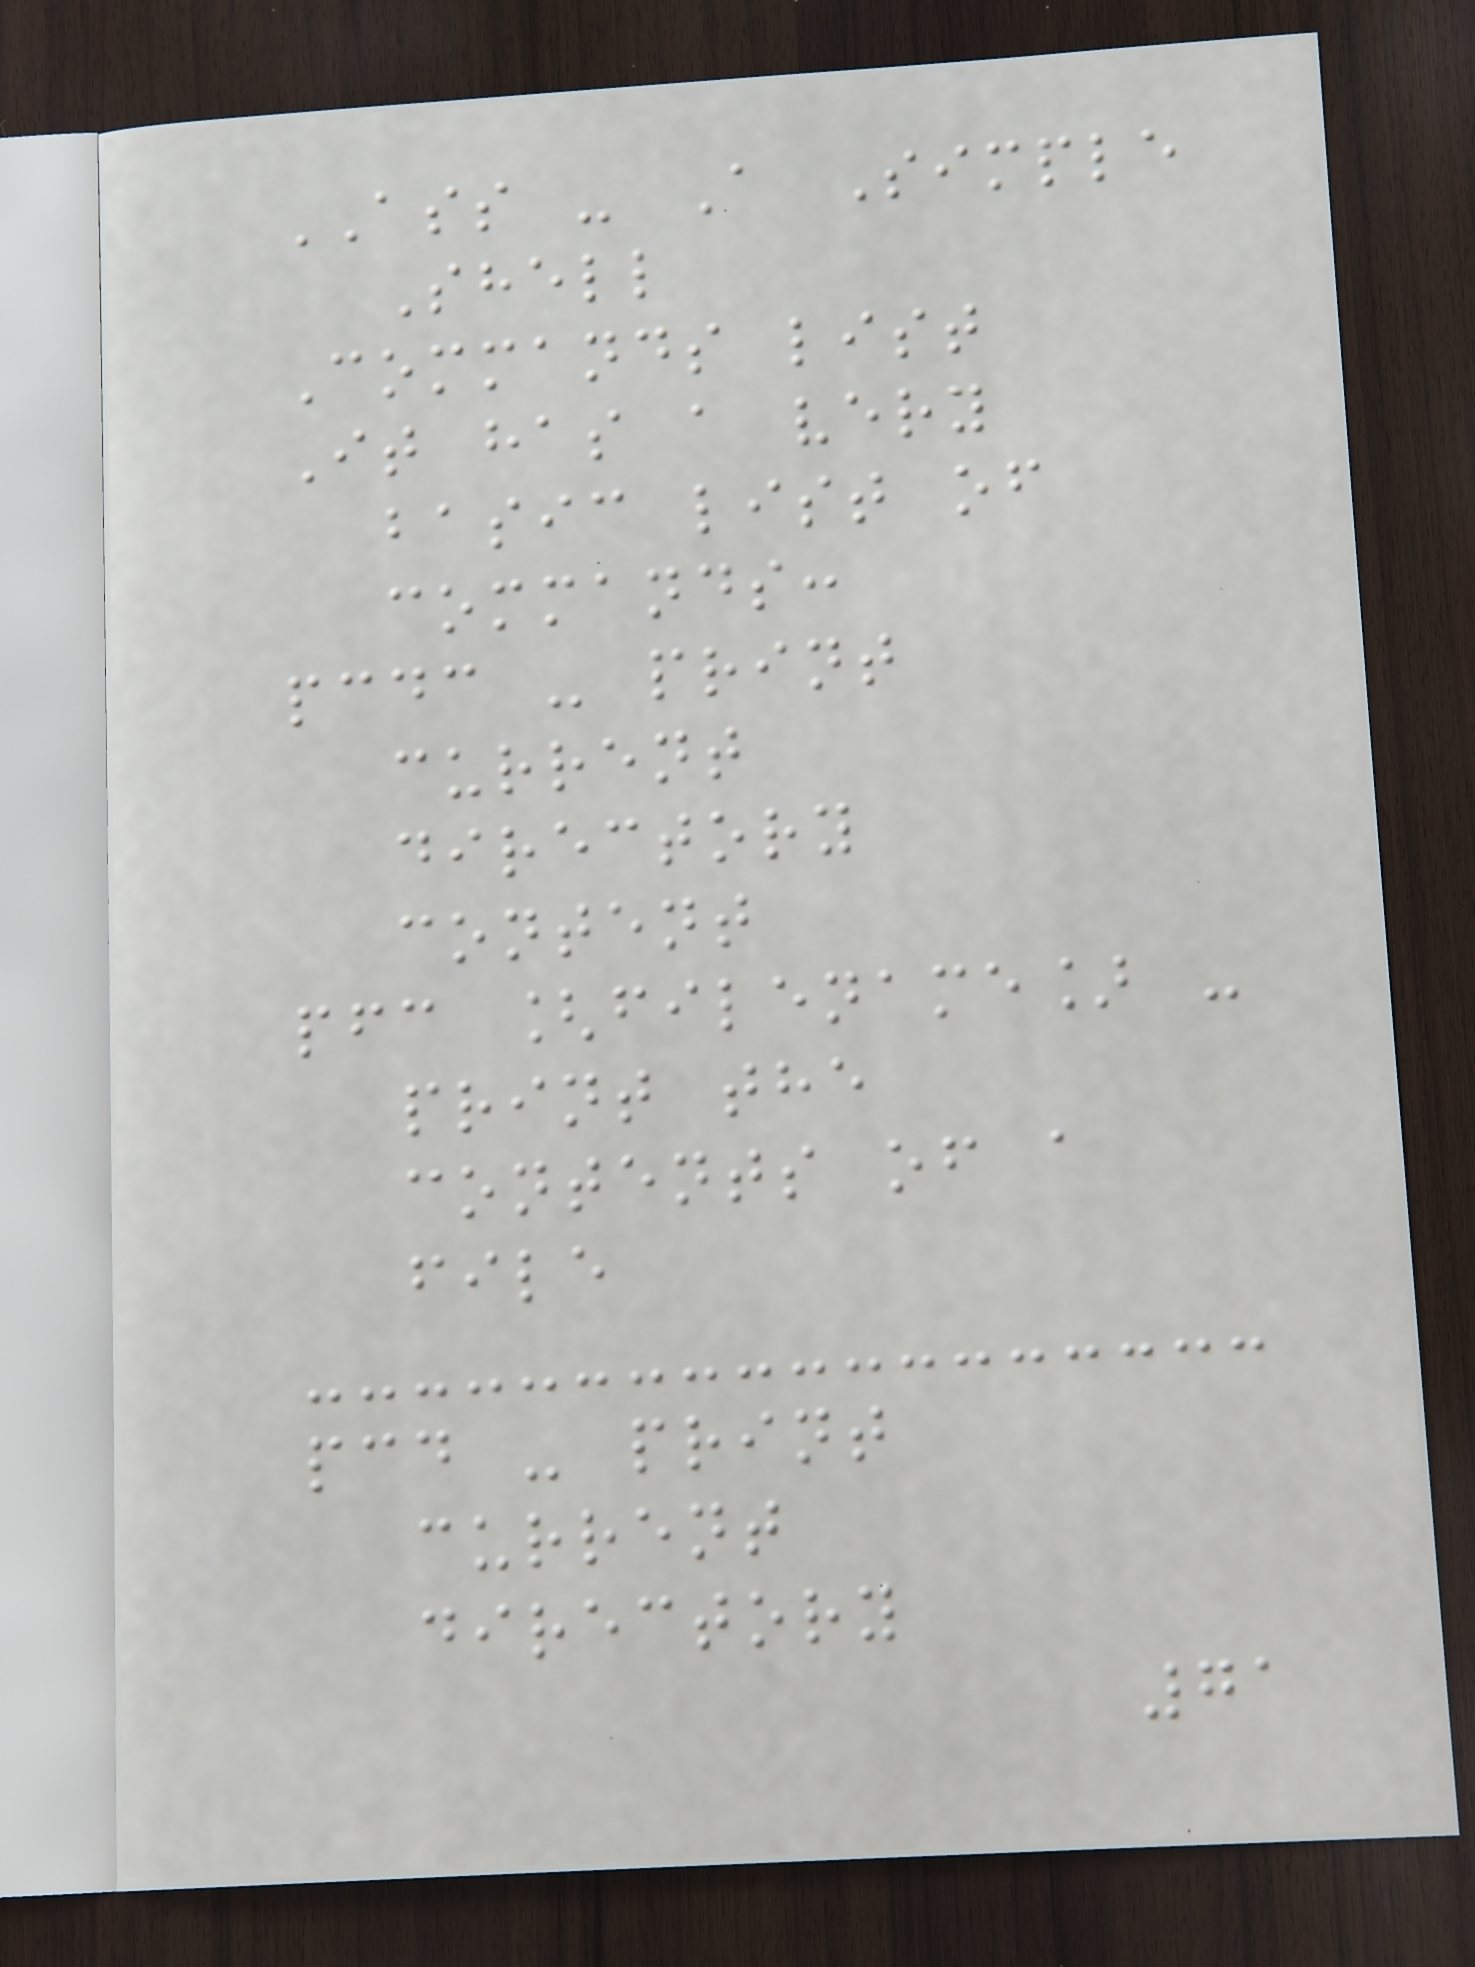ASS - A Simple
Shell
Commands list
It has a very
basic list of
commands:
pcdc - print
current
directory
content
pfc [filename] -
print the
contents of a
file
pcd - print
current
directory
71
